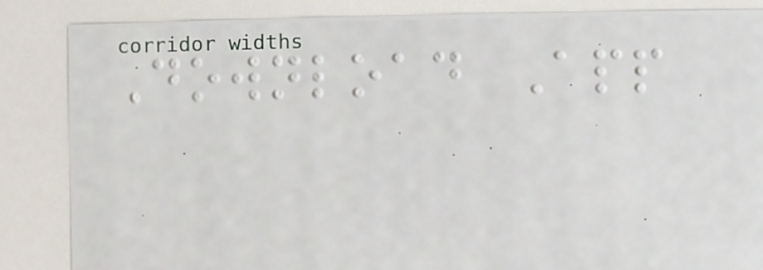Download App
